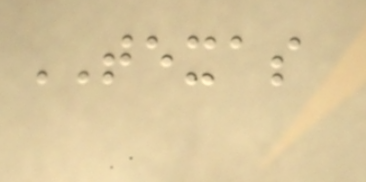TEXAS
